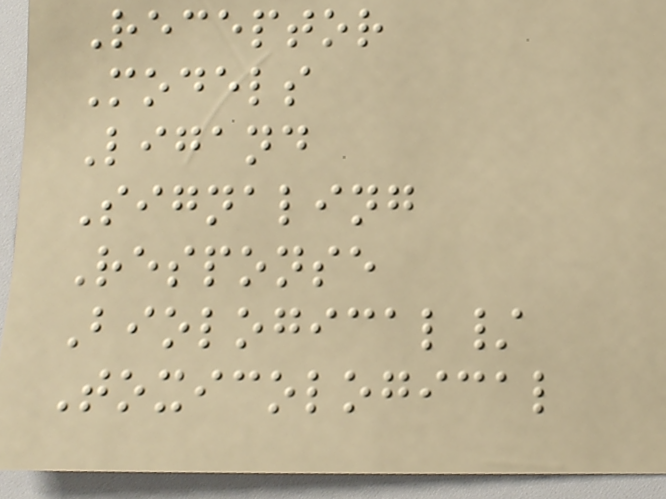Receptor
Models
Ligand
Signaling
Response
Biological/
Toxicological
